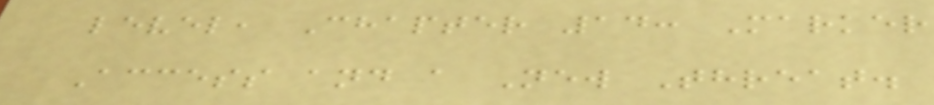level, Chapter 14: Marker
Access and a New Threat.
